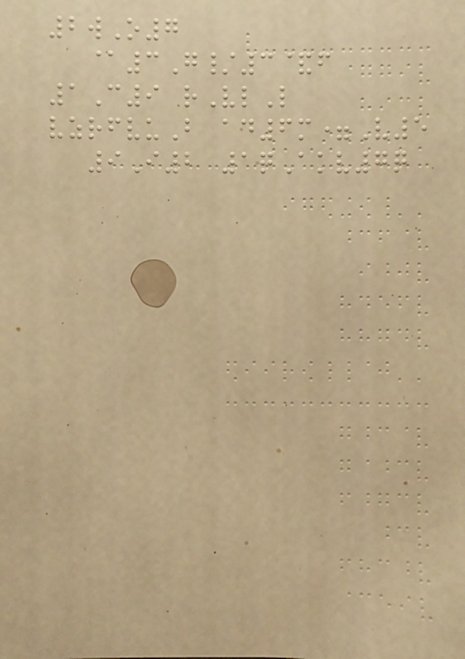2wO7
@3G/3&f
1C9 rVlL
vzrfvuB ad6m=V5
9I2 1qAkv7q
